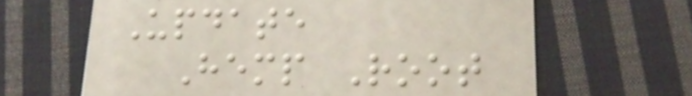Update
Hemp Root
